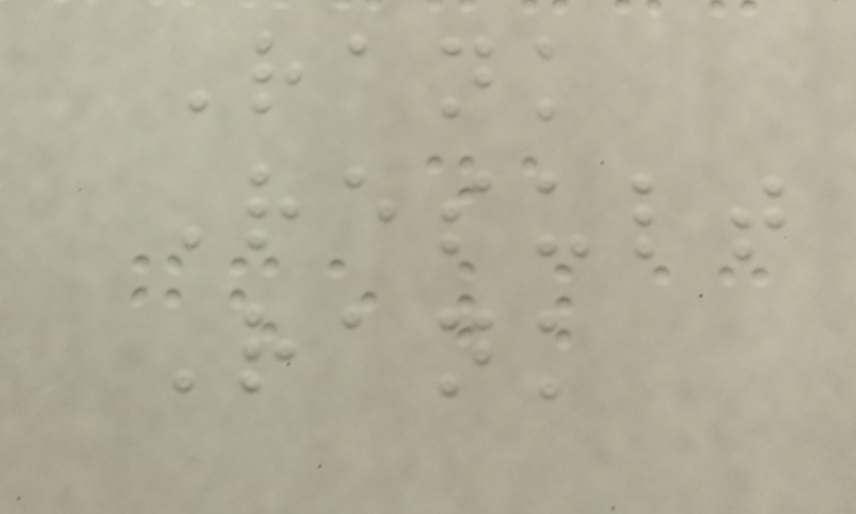Rank
Result
Rank
